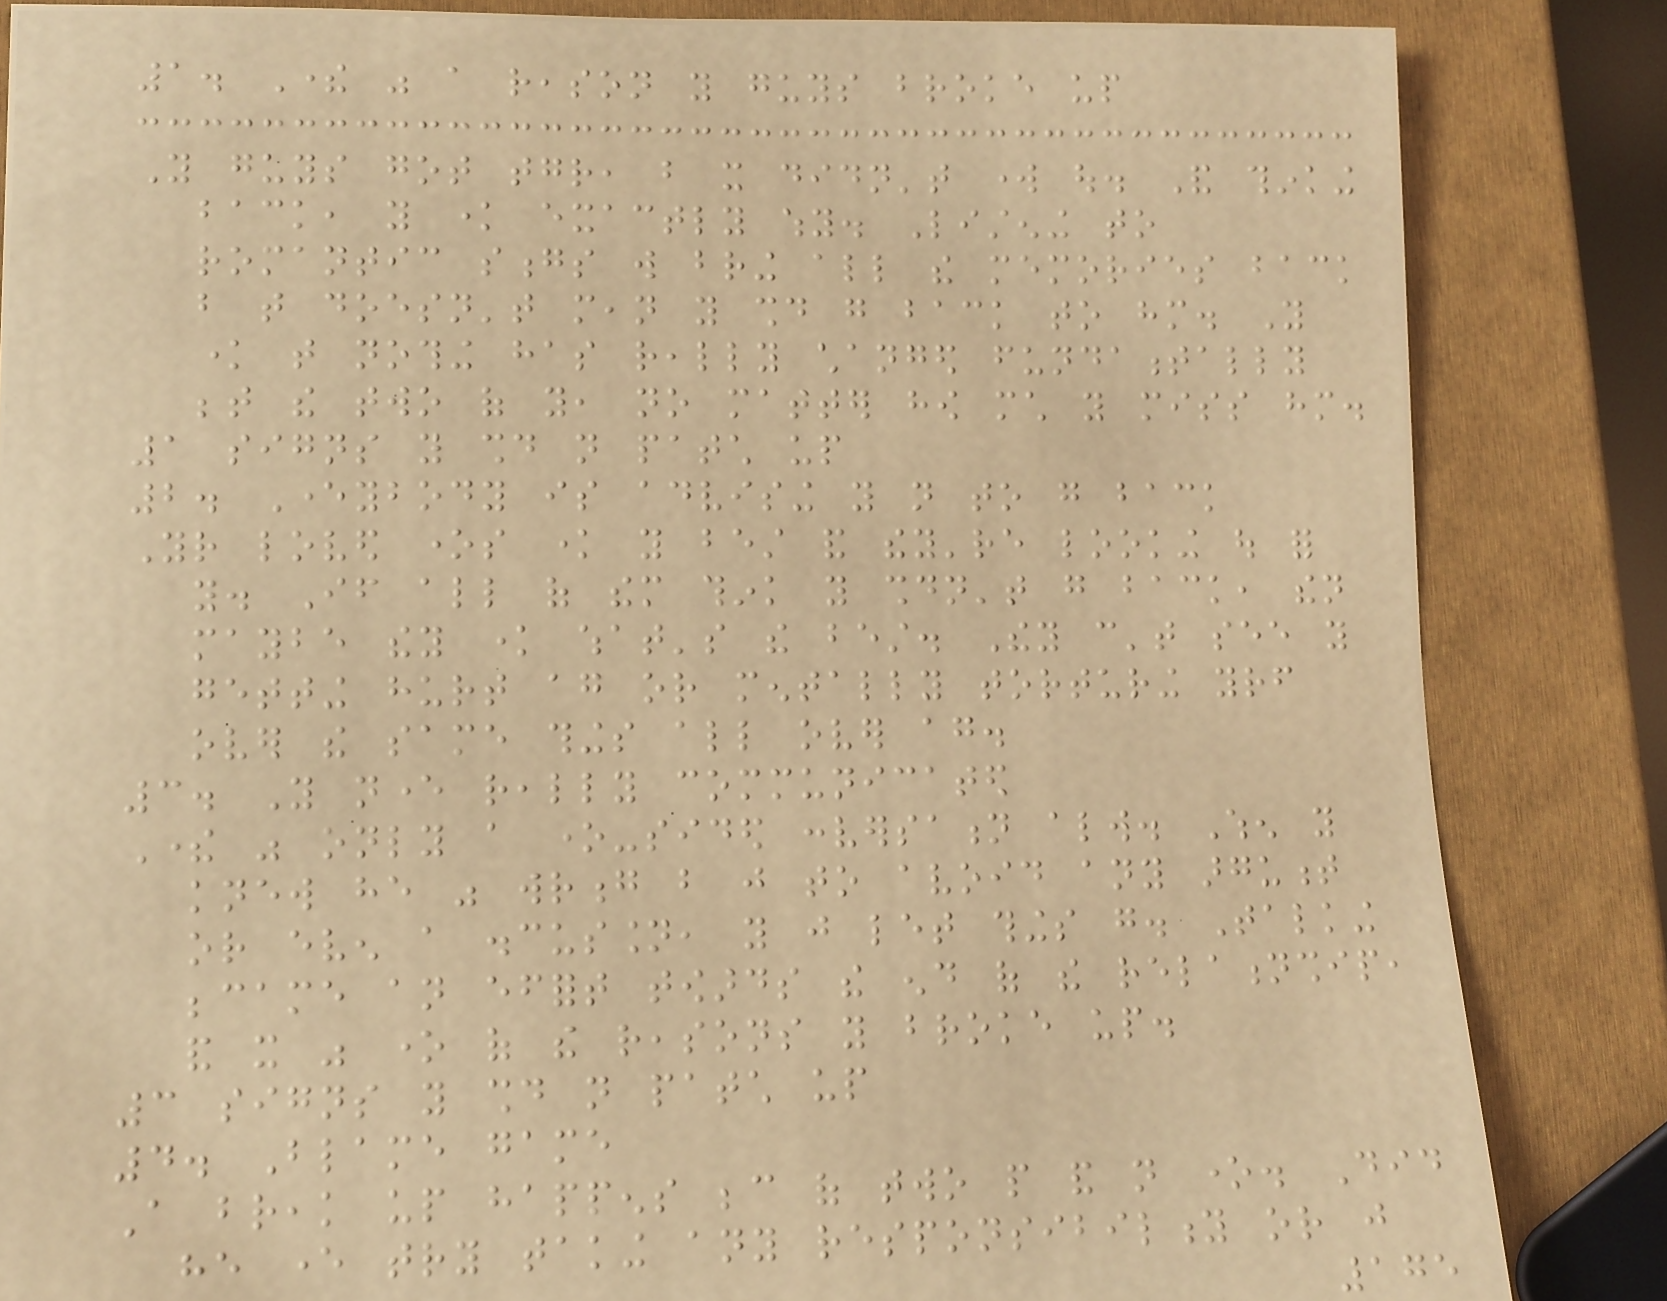1. There was a reason you guys broke up
You guys got together, but it didn't work out. And thinking
back, you know exactly why. Listening to
romantic songs will bring all the memories back
but that doesn't mean you should go back to him. You
know that nothing has really changed fundamentally
between the two of you, no matter how much you miss him.
1 signs you should not patch up
2. Everybody is advising you not to go back
Your loved ones know you best and they're looking out for
you. If all of them think you shouldn't go back, then
maybe they know what's the best. They can't see you
getting hurt again or mentally torturing yourself
over the same things all over again.
3. You never really communicated
There was only a one-sided conversation always. When you
knew he was wrong but just to avoid any argument
or even a discussion, you just let things go. Talking
became an effort towards the end of the relationship,
and it was one of the reasons you broke up.
3 signs you should not patch up
4. Blame game
A break up happens because of two people and not one. Did
he ever try taking any responsibility or just
175
